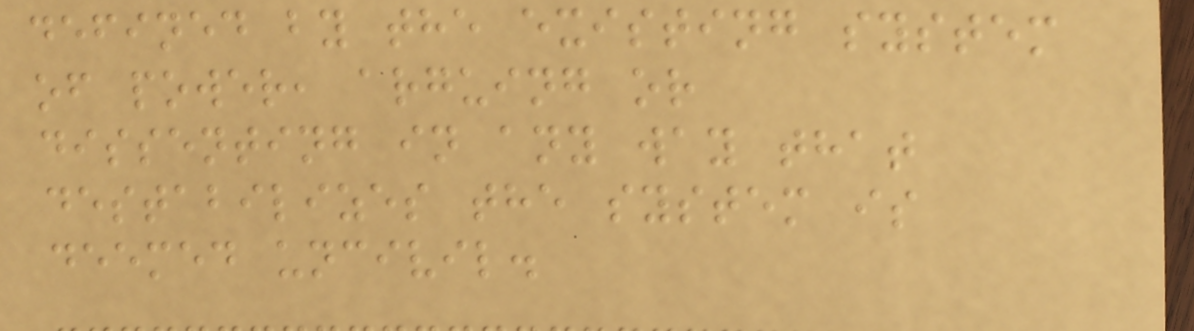defined by the existing system
of power, arguing or
dissenting in any way that
destabilizes the system is
deemed uncivil.
